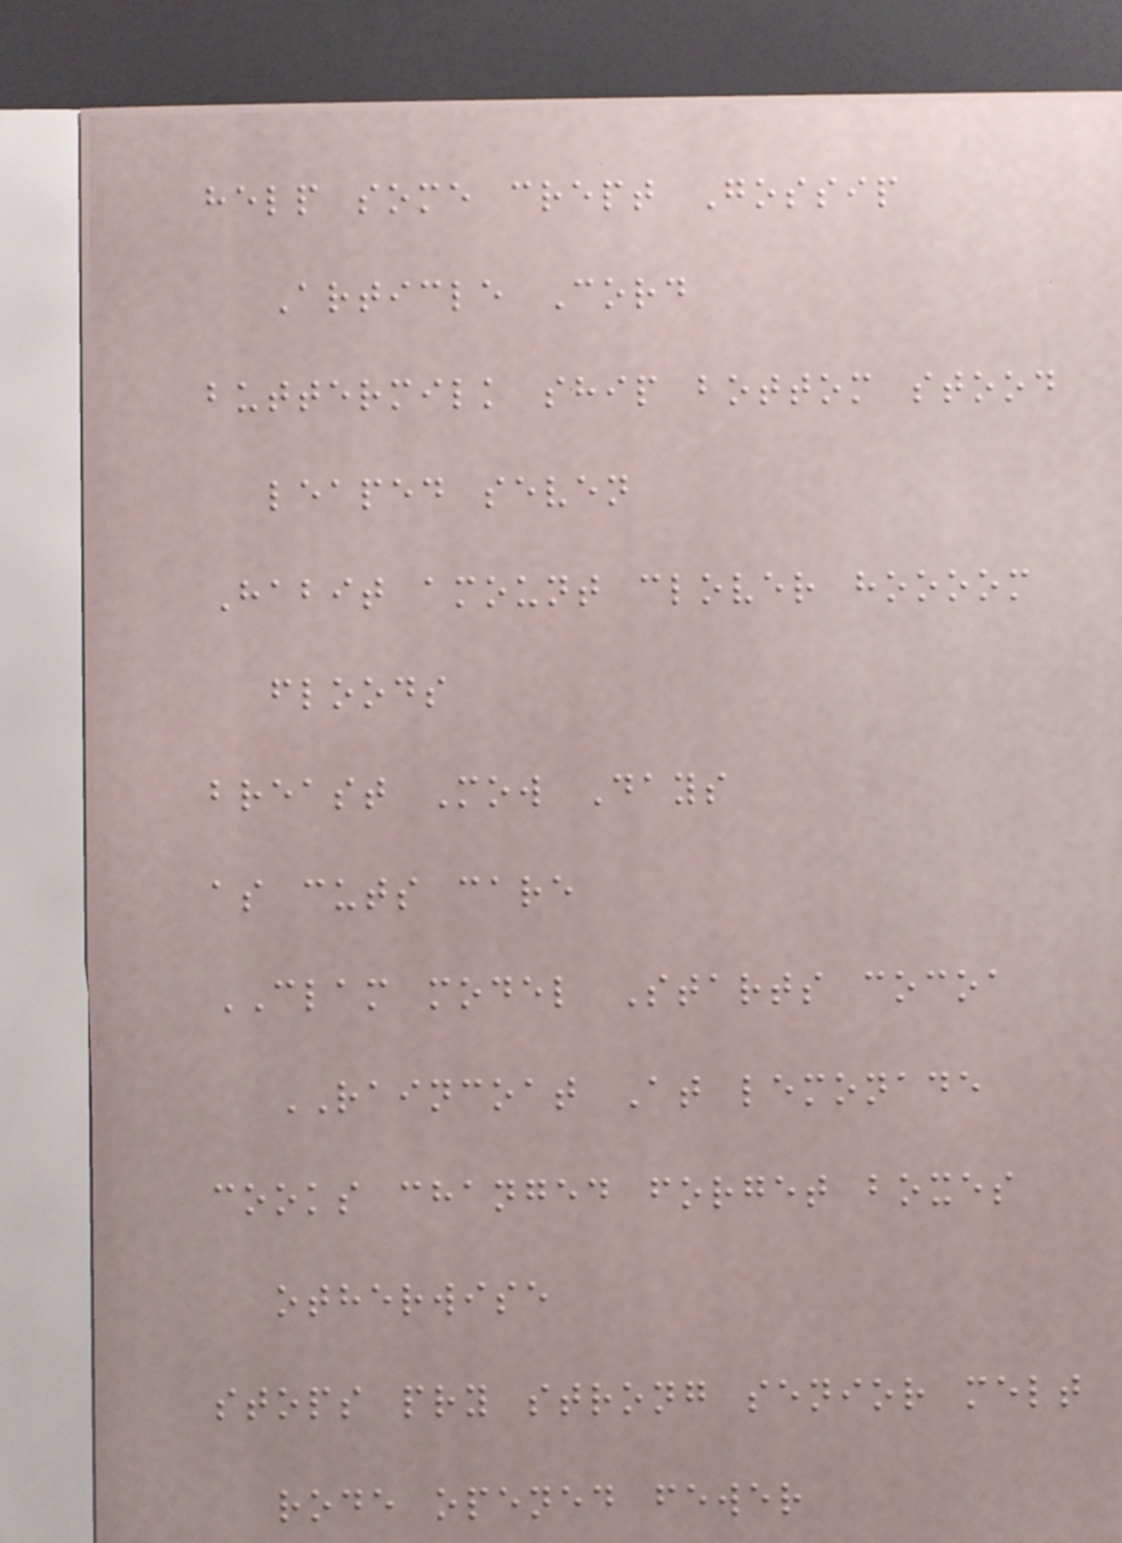help some crept Gossip
Article Cord
buttermilk ship bottom stood
leaped seven
Habit amount clover hoooom
floods
breast Mow Days
as cuts care
CLAM model Starts cocoa
RAINCOAT At lemonade
cooks changed forget boxes
otherwise
stops pry strong senior melt
rode opened fewer
